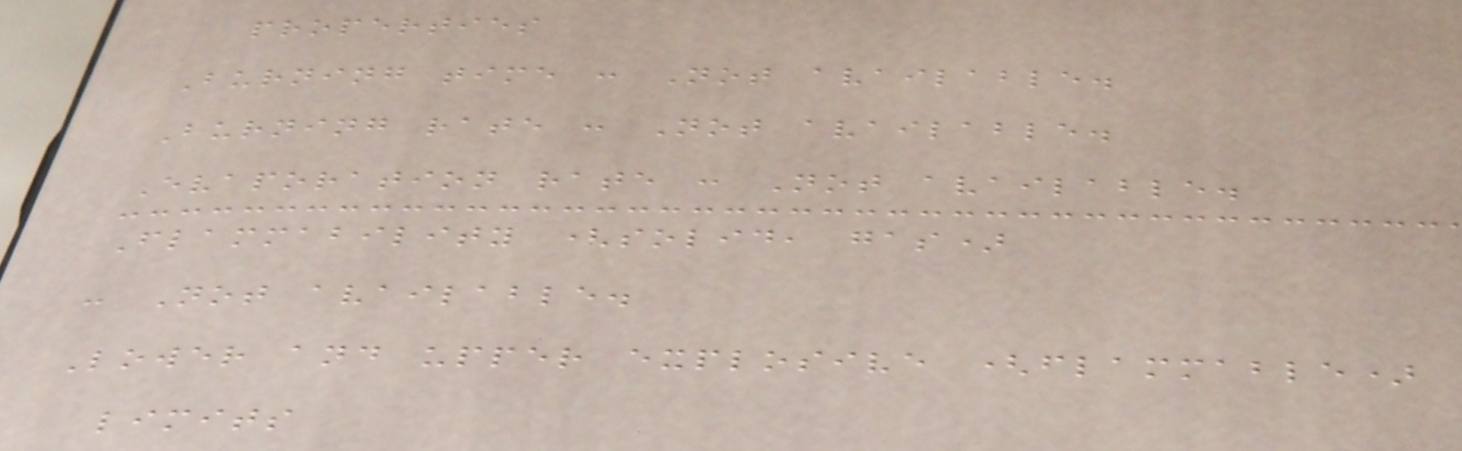properties
Burning time : Not available.
Burning rate : Not available.
Evaporation rate : Not available.
Flammability (solid, gas)
: Not available.
Lower and upper explosive (flammable)
limits
